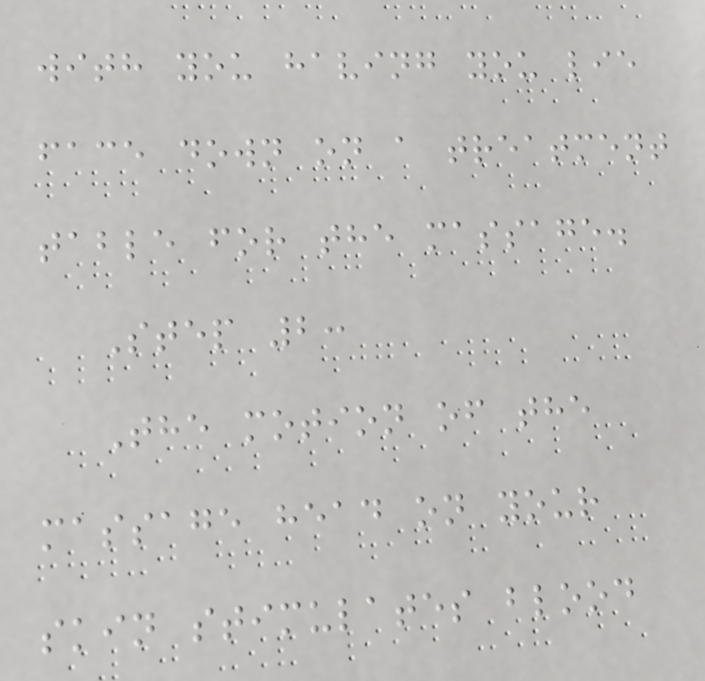with you having you lie
face down on a treatment
table for the massage.
Step 2:
The motion of the
massage head on your
skin stimulates blood
